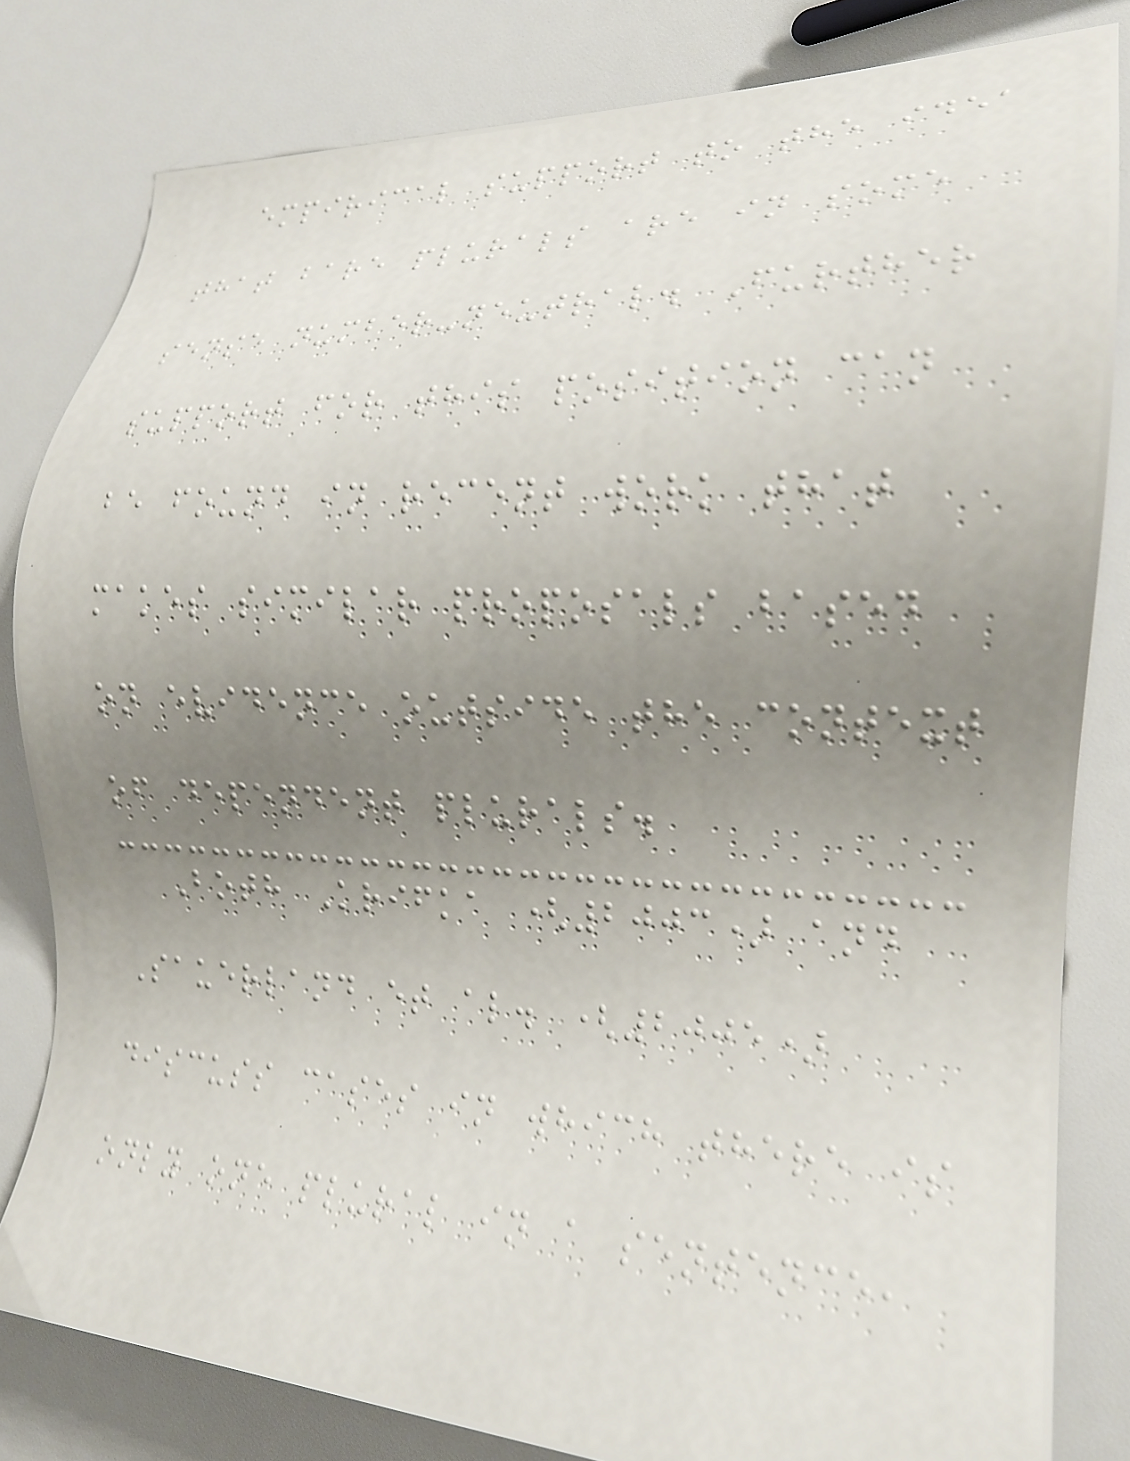empirical support to the idea
that bare plurals are in some
sense number-neutral. Further
support for this position can
be found in recent work that
makes similar proposals based
on evidence outside the context
of dependent plurals.
Both Krifka (2003) and
Sauerland et al. (2005)
discuss cases in which there is
only one plural in a sentence,
